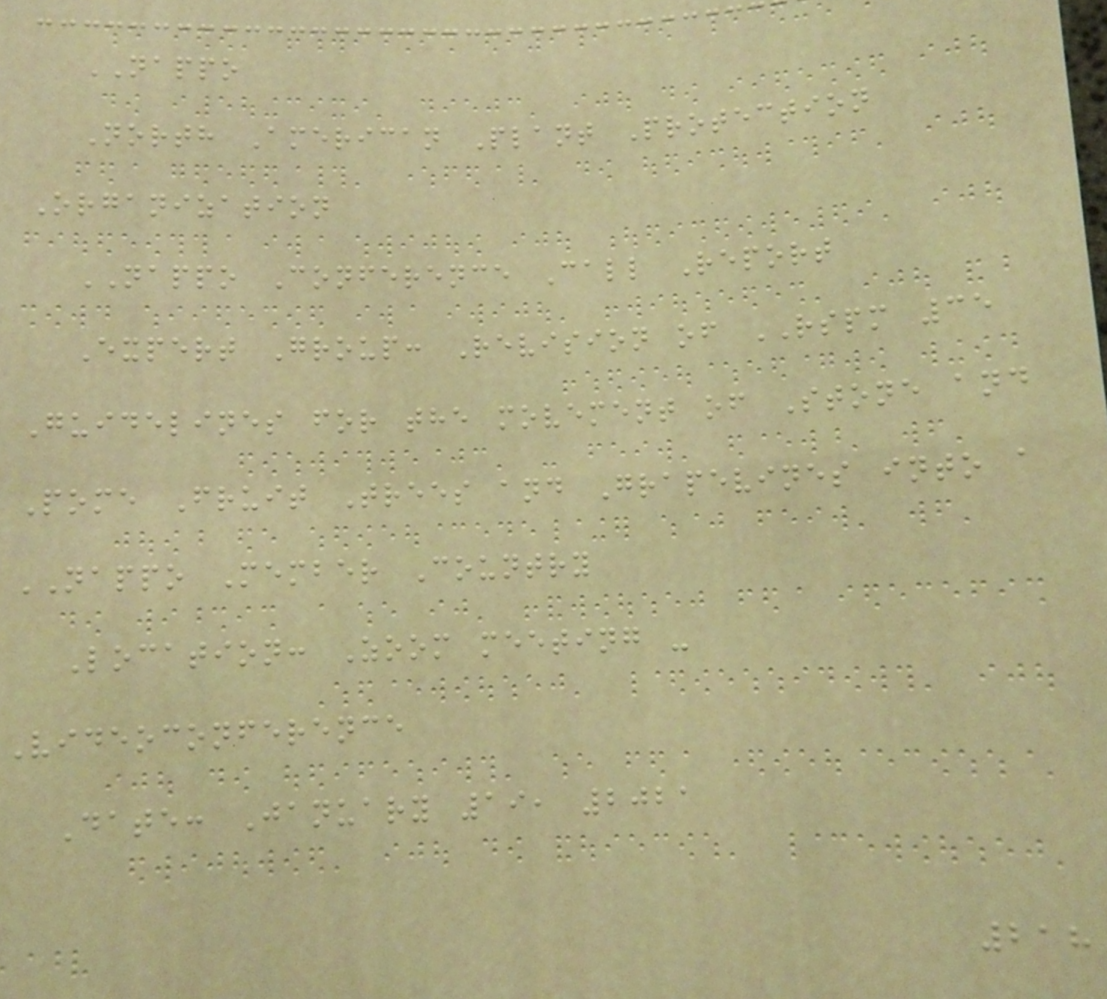NAPPO
North American Plant Protection
Organization
NAPPO Conference Call Report
Expert Group: Revision of RSPM 35
Guidelines for the movement of Stone and
Pome Fruit Trees and Grapevines into a
NAPPO Member Country
Location: Zoom meeting -
Videoconference
Date: January 19, 2021
218
